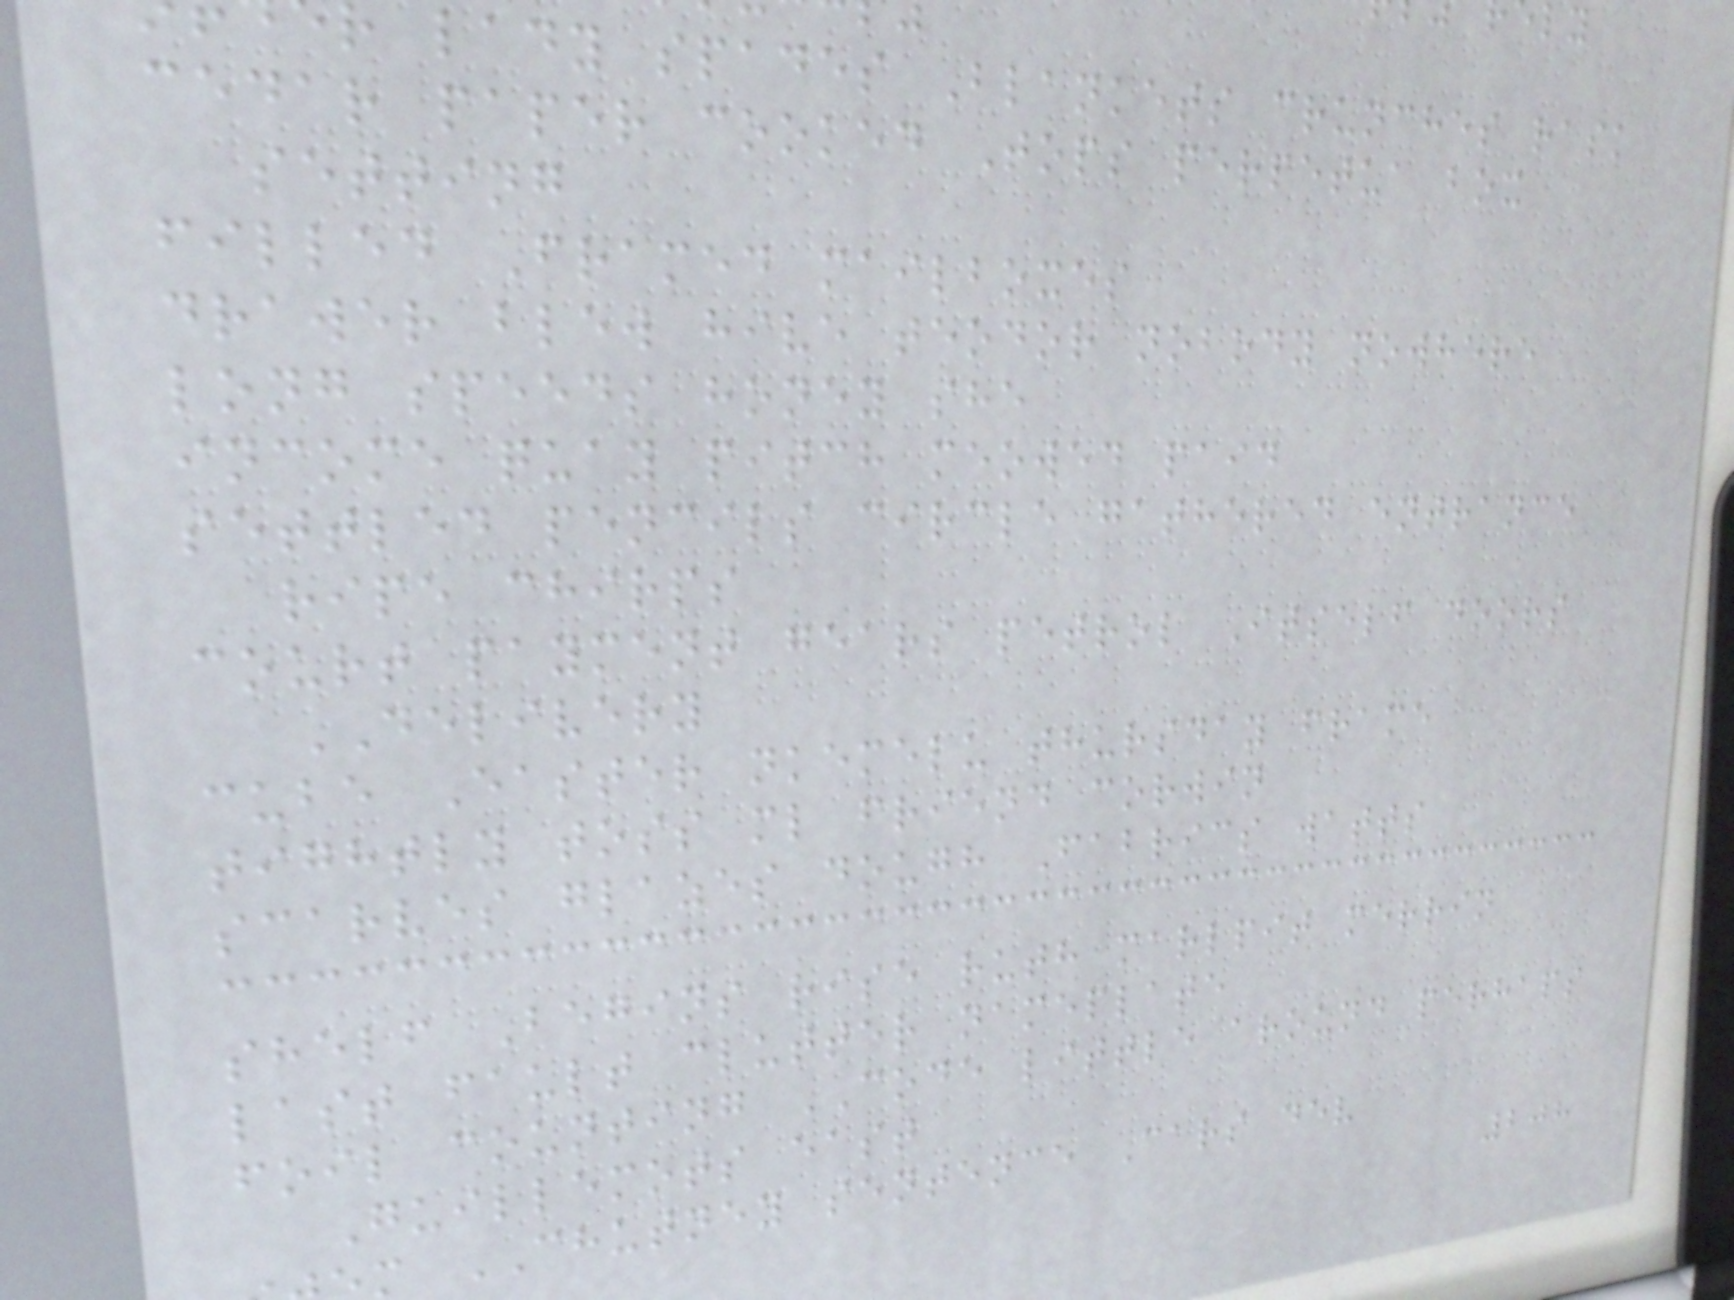lady spades Blankets crunches rask
cedar paper cooked Tops perpetua box
setting
filled Framed mailboxes
drawer blew hive teodor nobody nowhere
long speeds honey she
income quay pitch meowed paid
settled pencils circle gathered entrance
ripe chirps
court payment gears petrol Itself doors
DELIVERY
cube Easter nkemelu thursday frame
tightly toss ml friend corwin
scarves glazes dough Fabrics watts
shelf Begins rise ruth marlpit merrin
last fault clutter nameplate
foil counting CODE little around perhaps
Guillemots east
m CHUTNEY sentence Cars dev
208
